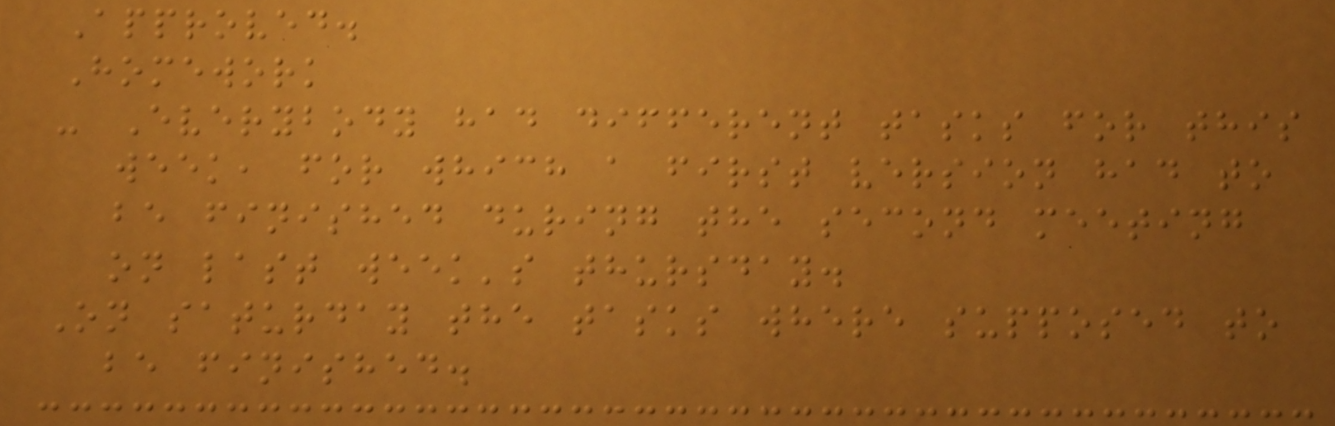Approved.
Homework
- Everybody had different tasks for this
week, for which a first version had to
be finished during the second meeting
on last week's thursday.
On saturday the tasks where supposed to
be finished.
